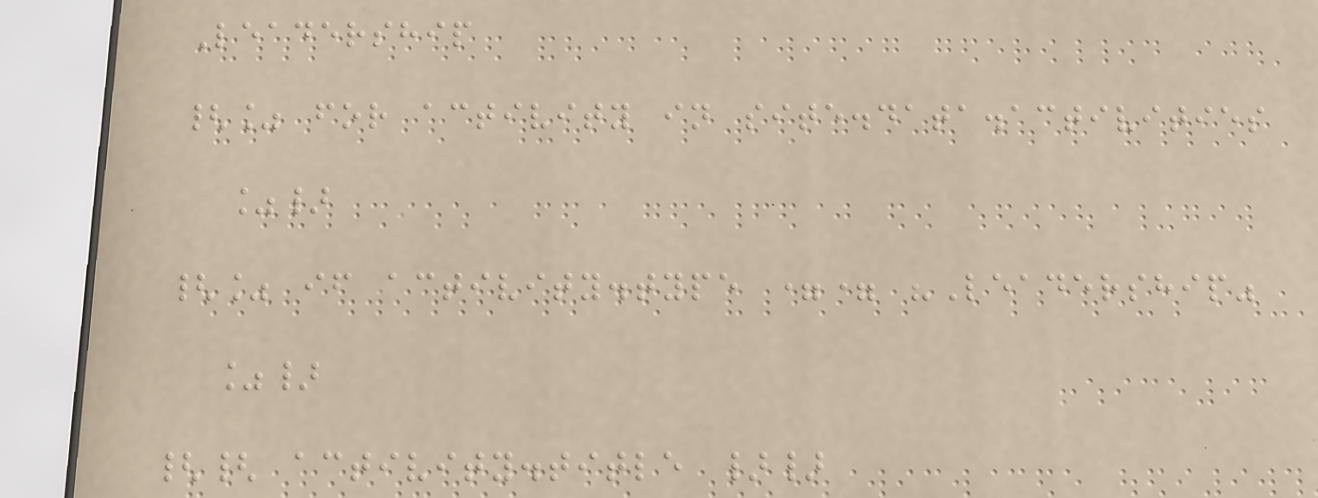Leadership
{% for activity in site.data.activities
%}
{% if activity.type == "Leadership"
%}
{{ activity.title }}
